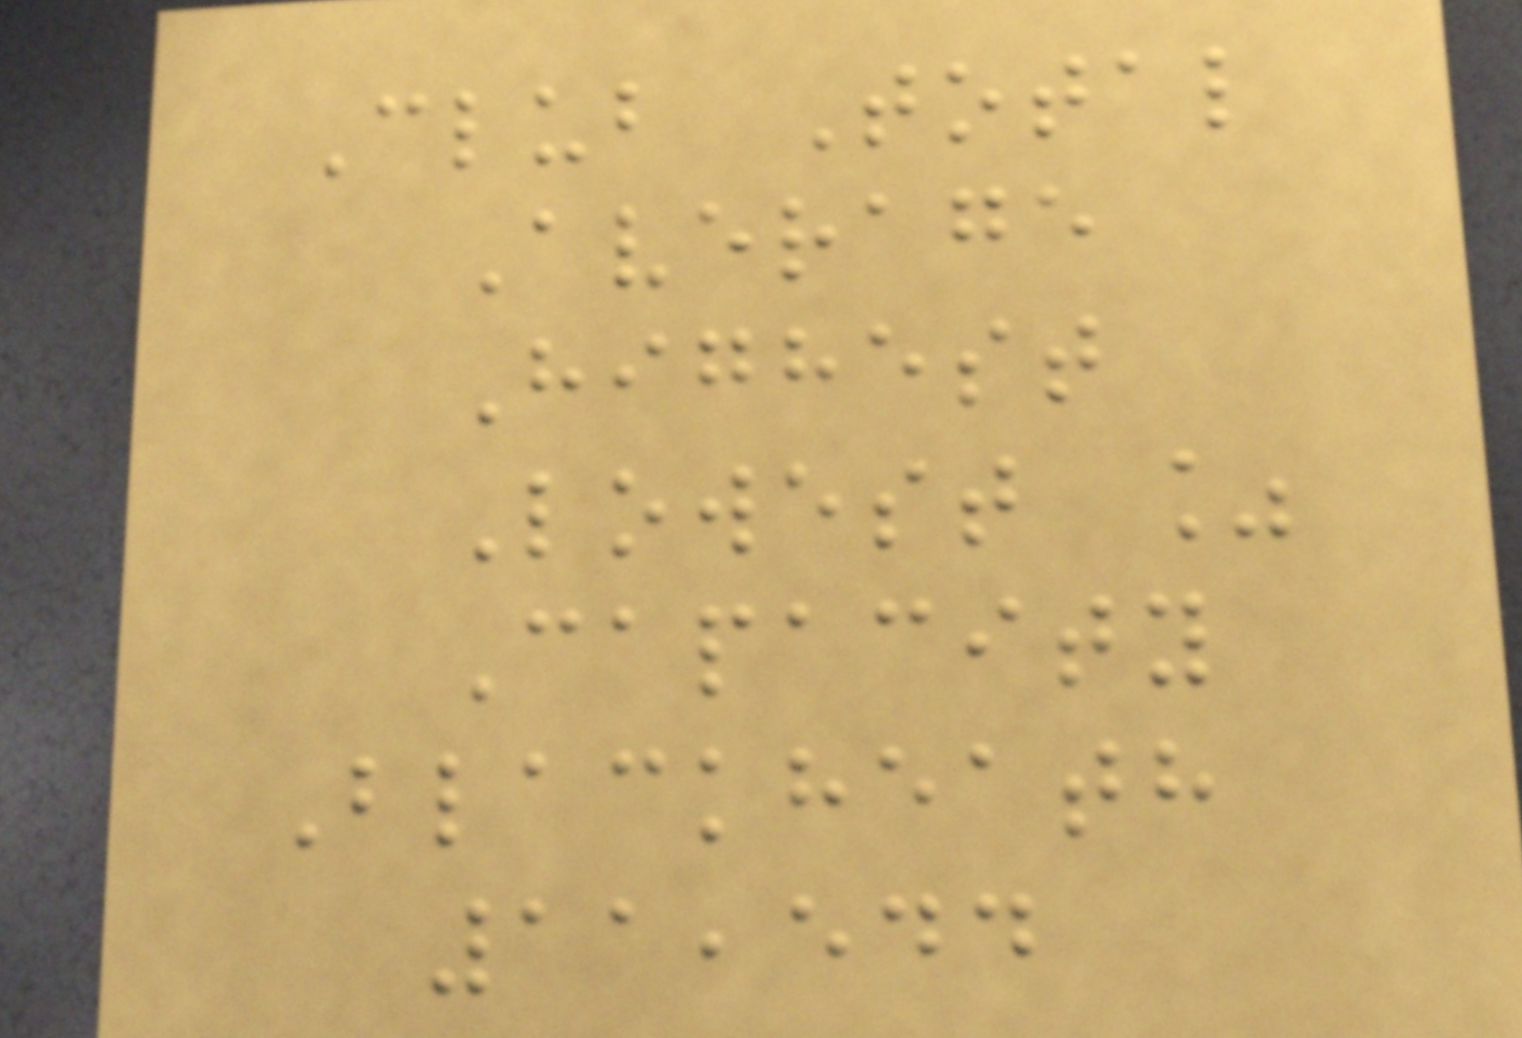Club Total
Average
Highest
Lowest %
Capacity
Blackheath
11,544
